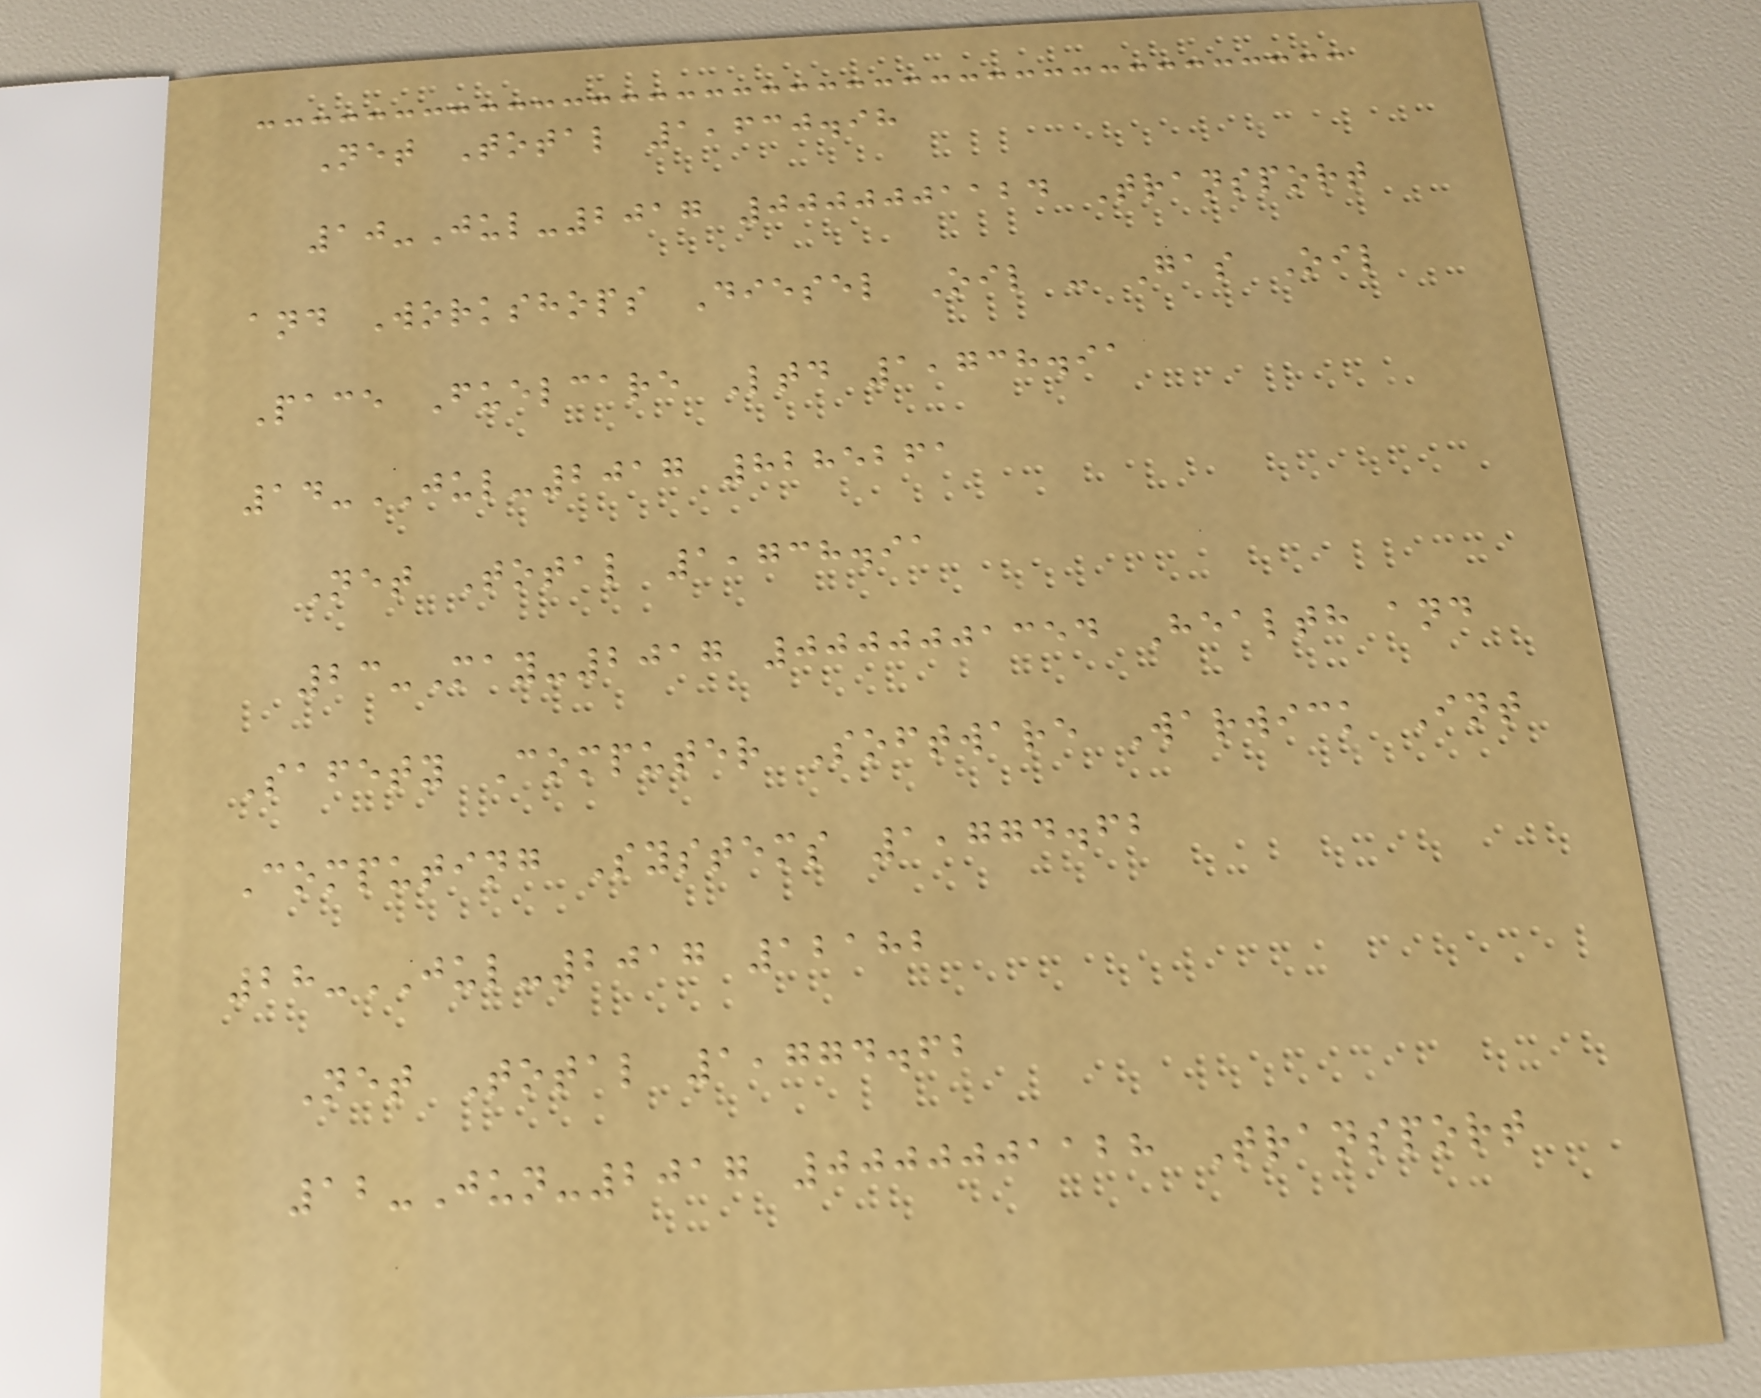Net Total 1,630.98
10-Jul-2017 0000001124 Transport
and Workshops Diesel Oil - Gas Oil
Pace Fuelcare Ltd 1,738.91
14-JUL-2017 8285261
Net Total 1,738.91
23-May-2017 0000001354 Health and
Safety Computer Software Warwick Int
Computing Systems 1,774.62
28-JUL-2017 12182
Net Total 1,774.62
12-Jun-2017 0000001128 Transport
